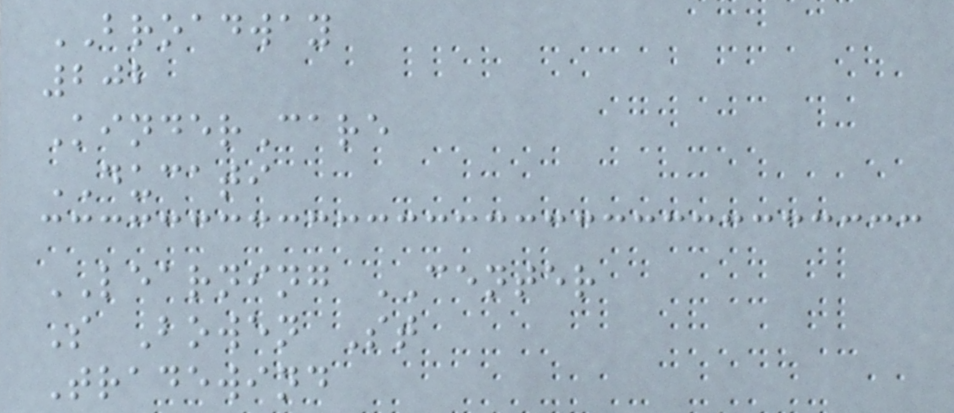BROADWAY
202
KinderCare
DUCATI
LEARNING CENTER
S Bowen St
Tradewind
